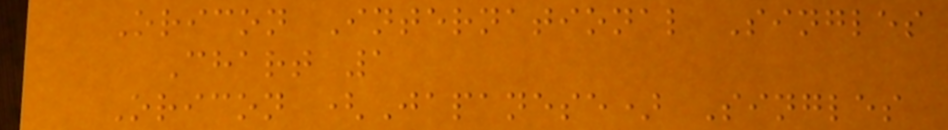Oricon International Singles
Chart 1
Oricon (Japanese) Singles
